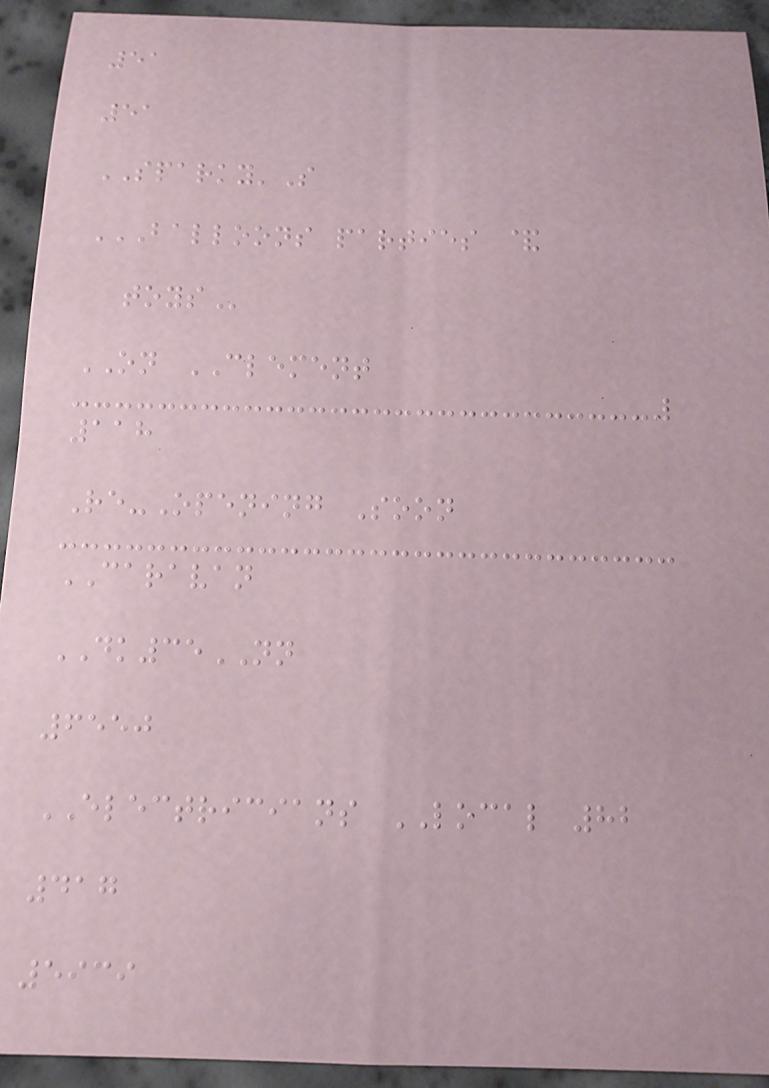51
51
SPARKY'S
BALLOONS PARTIES &
TOYS
ON CLEMENT
118
Re-Opening Soon
CARAVAN
DK35NN
6550
ELECTRICIANS LOCAL 82
417
5939
